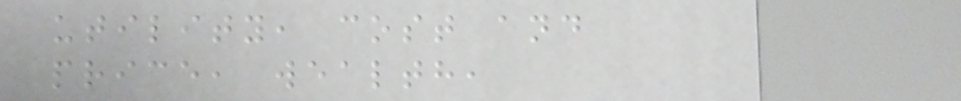utility, cost and
price, wealth,
